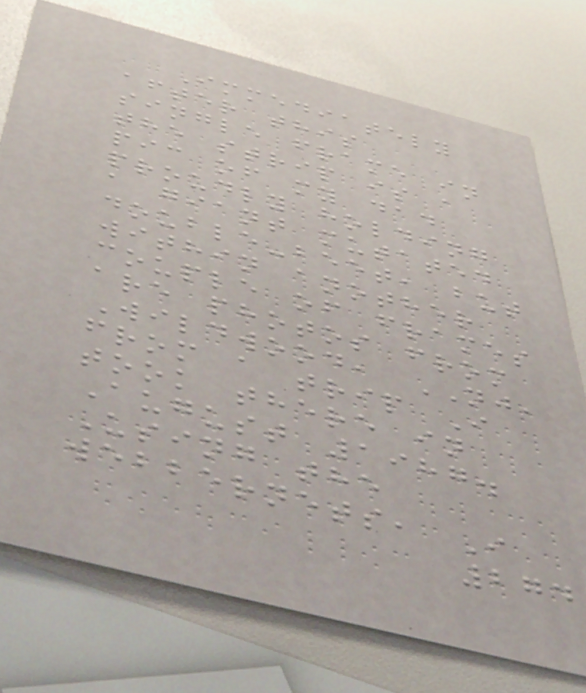Immediately
after this
single frame in
the strip is a
pic of my dad
proudly holding
a giant mutated
double-beet, but
within another
couple of frames
are photos from
Wildwood, NJ,
from a trip I
took there in
August 1987.
Using the
webbernets, I
274
